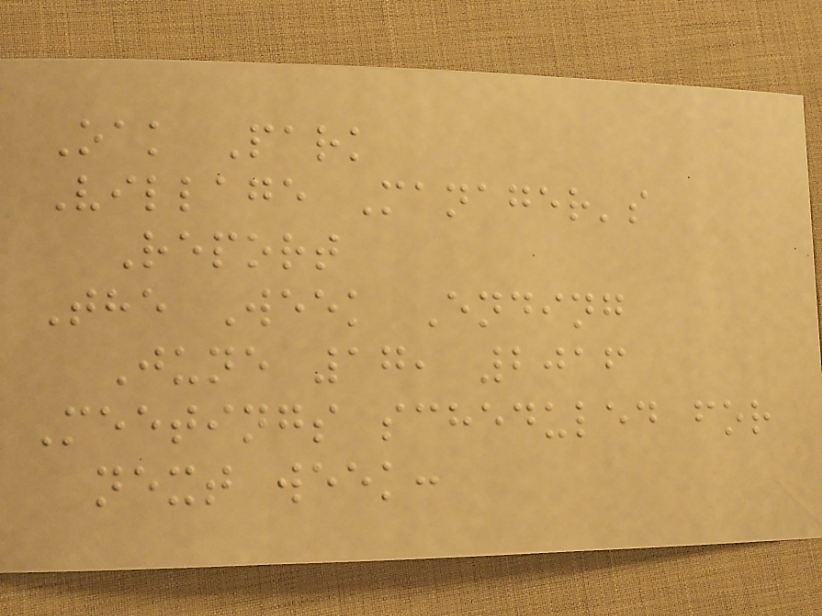Oak Park
Village Manager's
Report
The Week Ending
June 17, 2016
Meetings scheduled for
next week:
